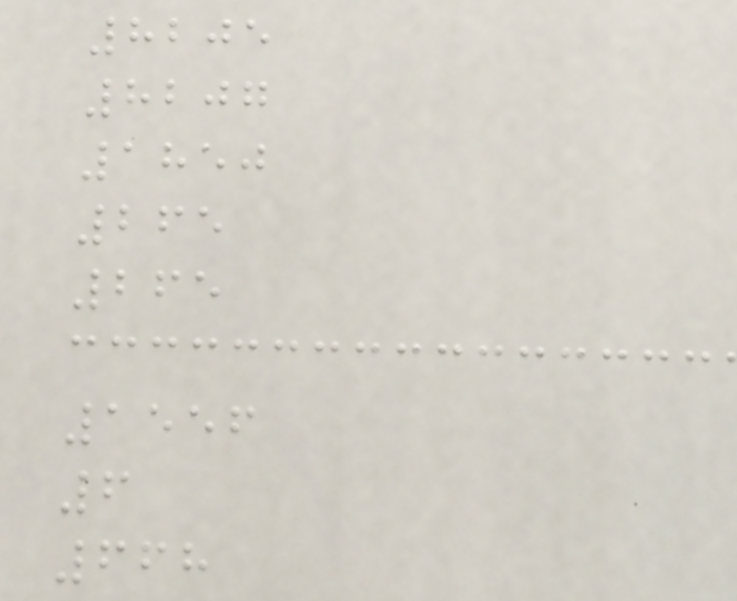8205
8207
1850
265
265
1556
6
668
